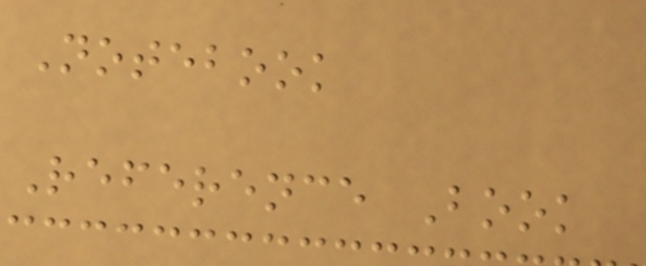Notebook
Reference Book
